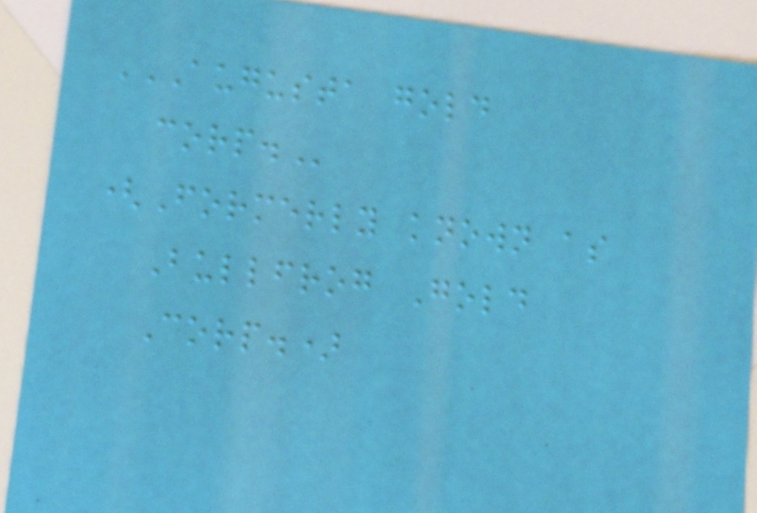AUGUSTA GOLD
CORP.
(Formerly known as
Bullfrog Gold
Corp.)
